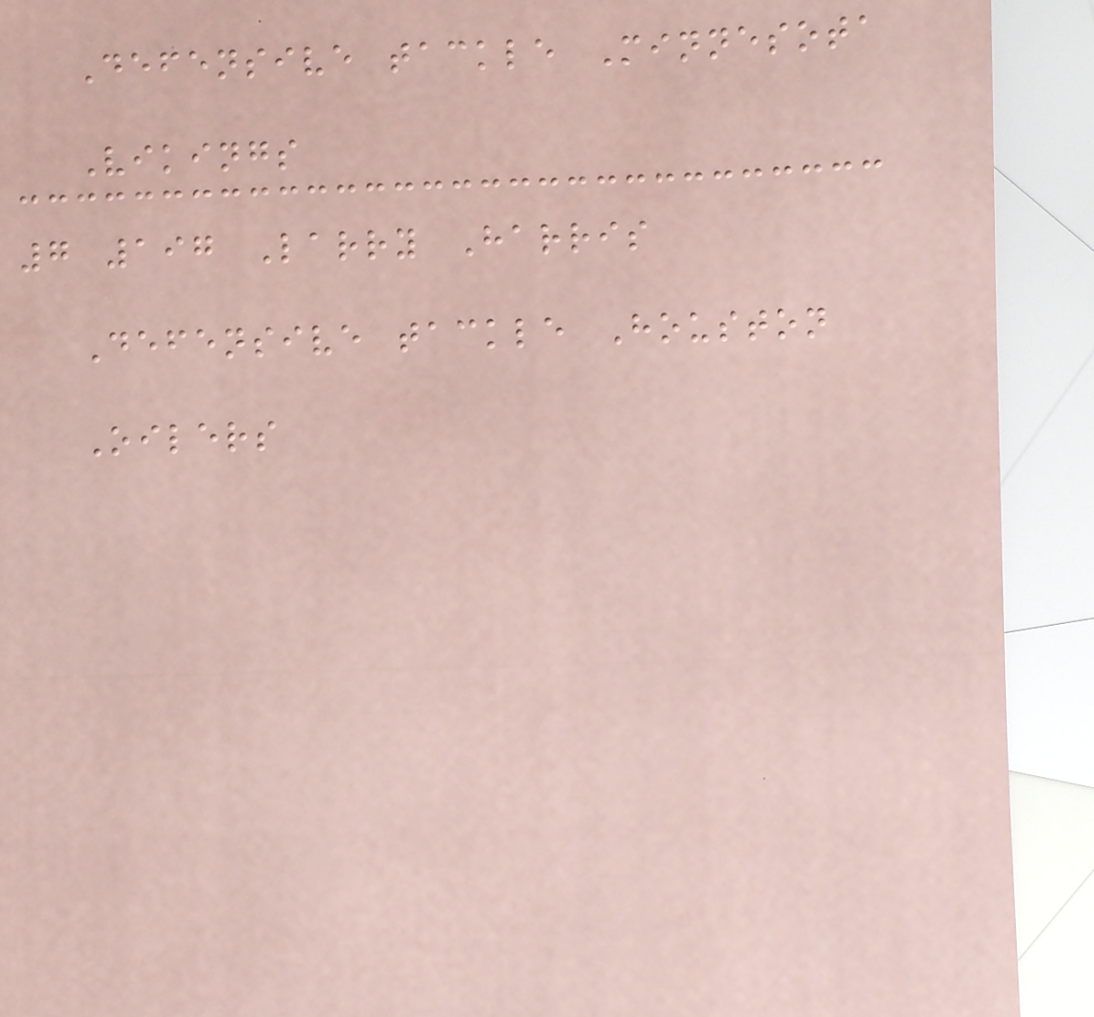Defensive tackle Minnesota
Vikings
7 197 Larry Harris
Defensive tackle Houston
Oilers
